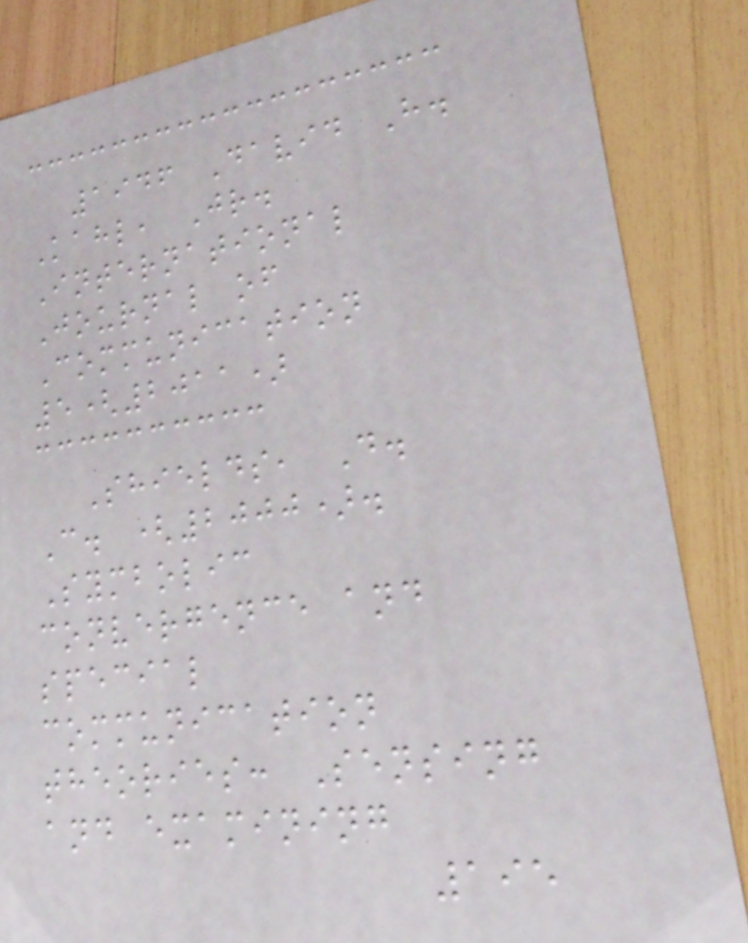1946 David H.
Kahl, Jr.
International
Journal of
Communication
5(2011)
Shields, D.
C. (2000).
Symbolic
convergence and
special
communication
theories: Sensing
and examining
195
